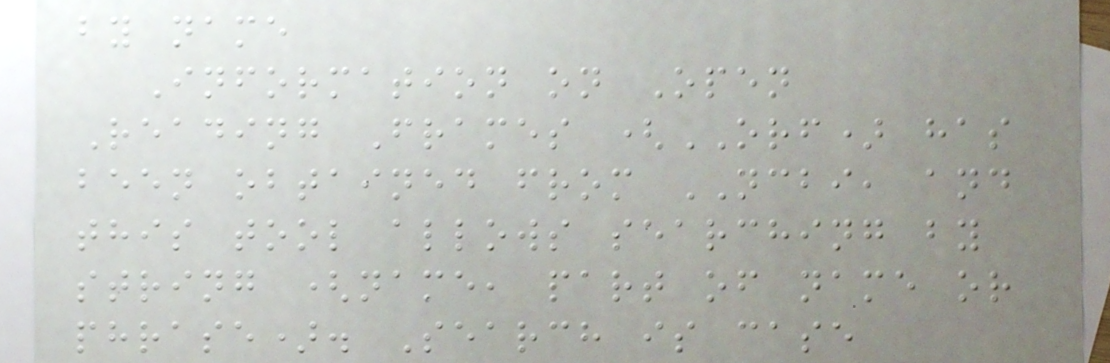by name
Information on Open
Reading Frames (ORF) has
been obtained from NCBI, and
this tool allows searching by
string (name, part of name or
phrase). Search is case
